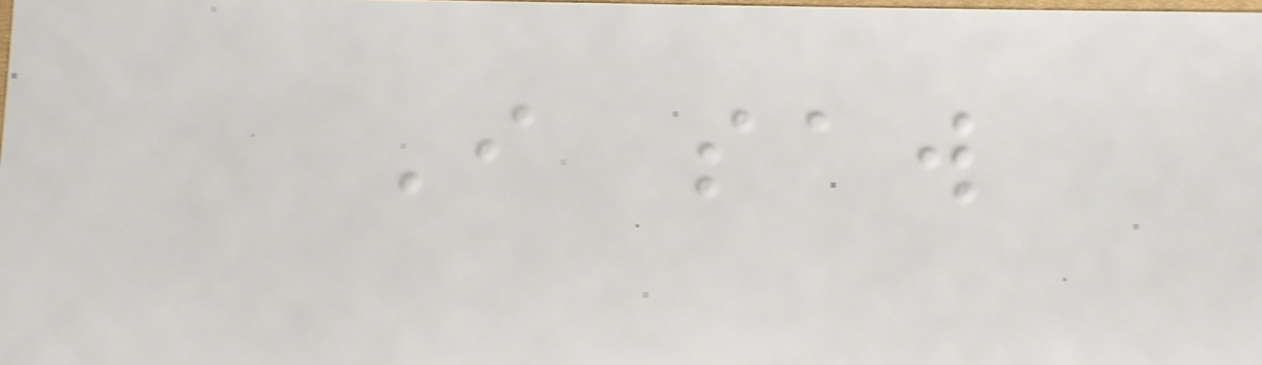I saw
